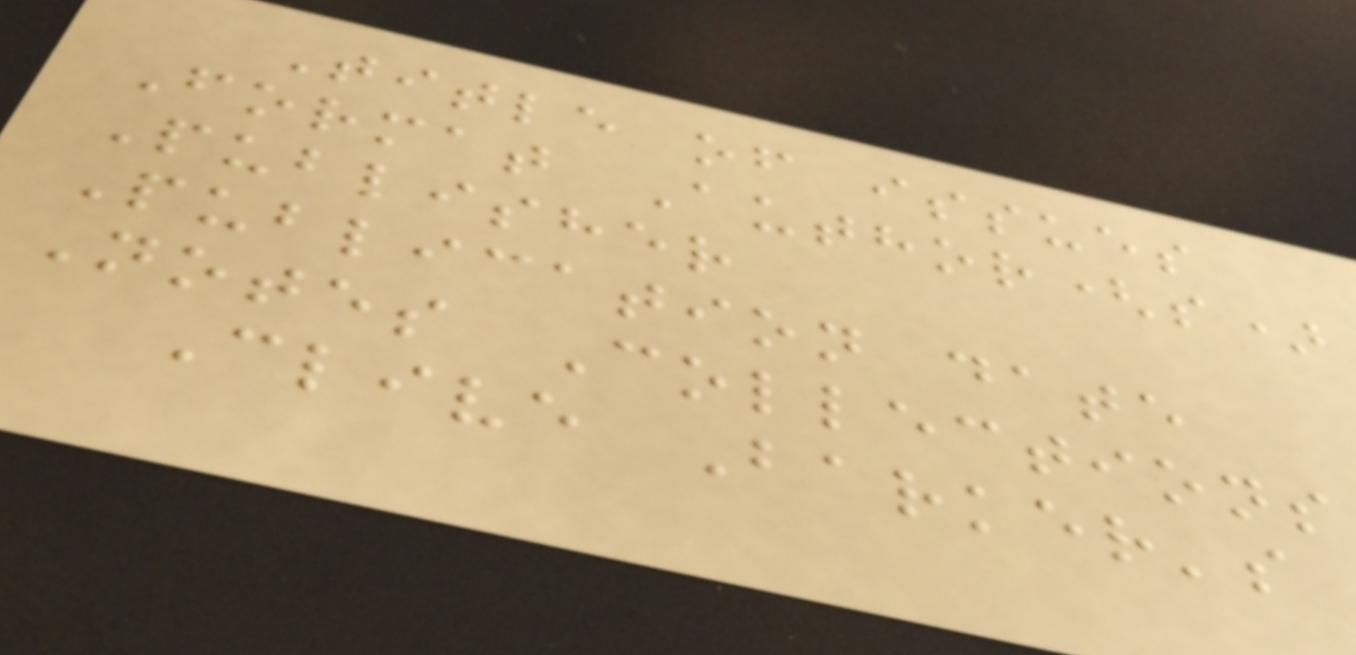Title of issues
Format Author(s)
Publisher
Publication date
Notes Collections
Clive Barker's
